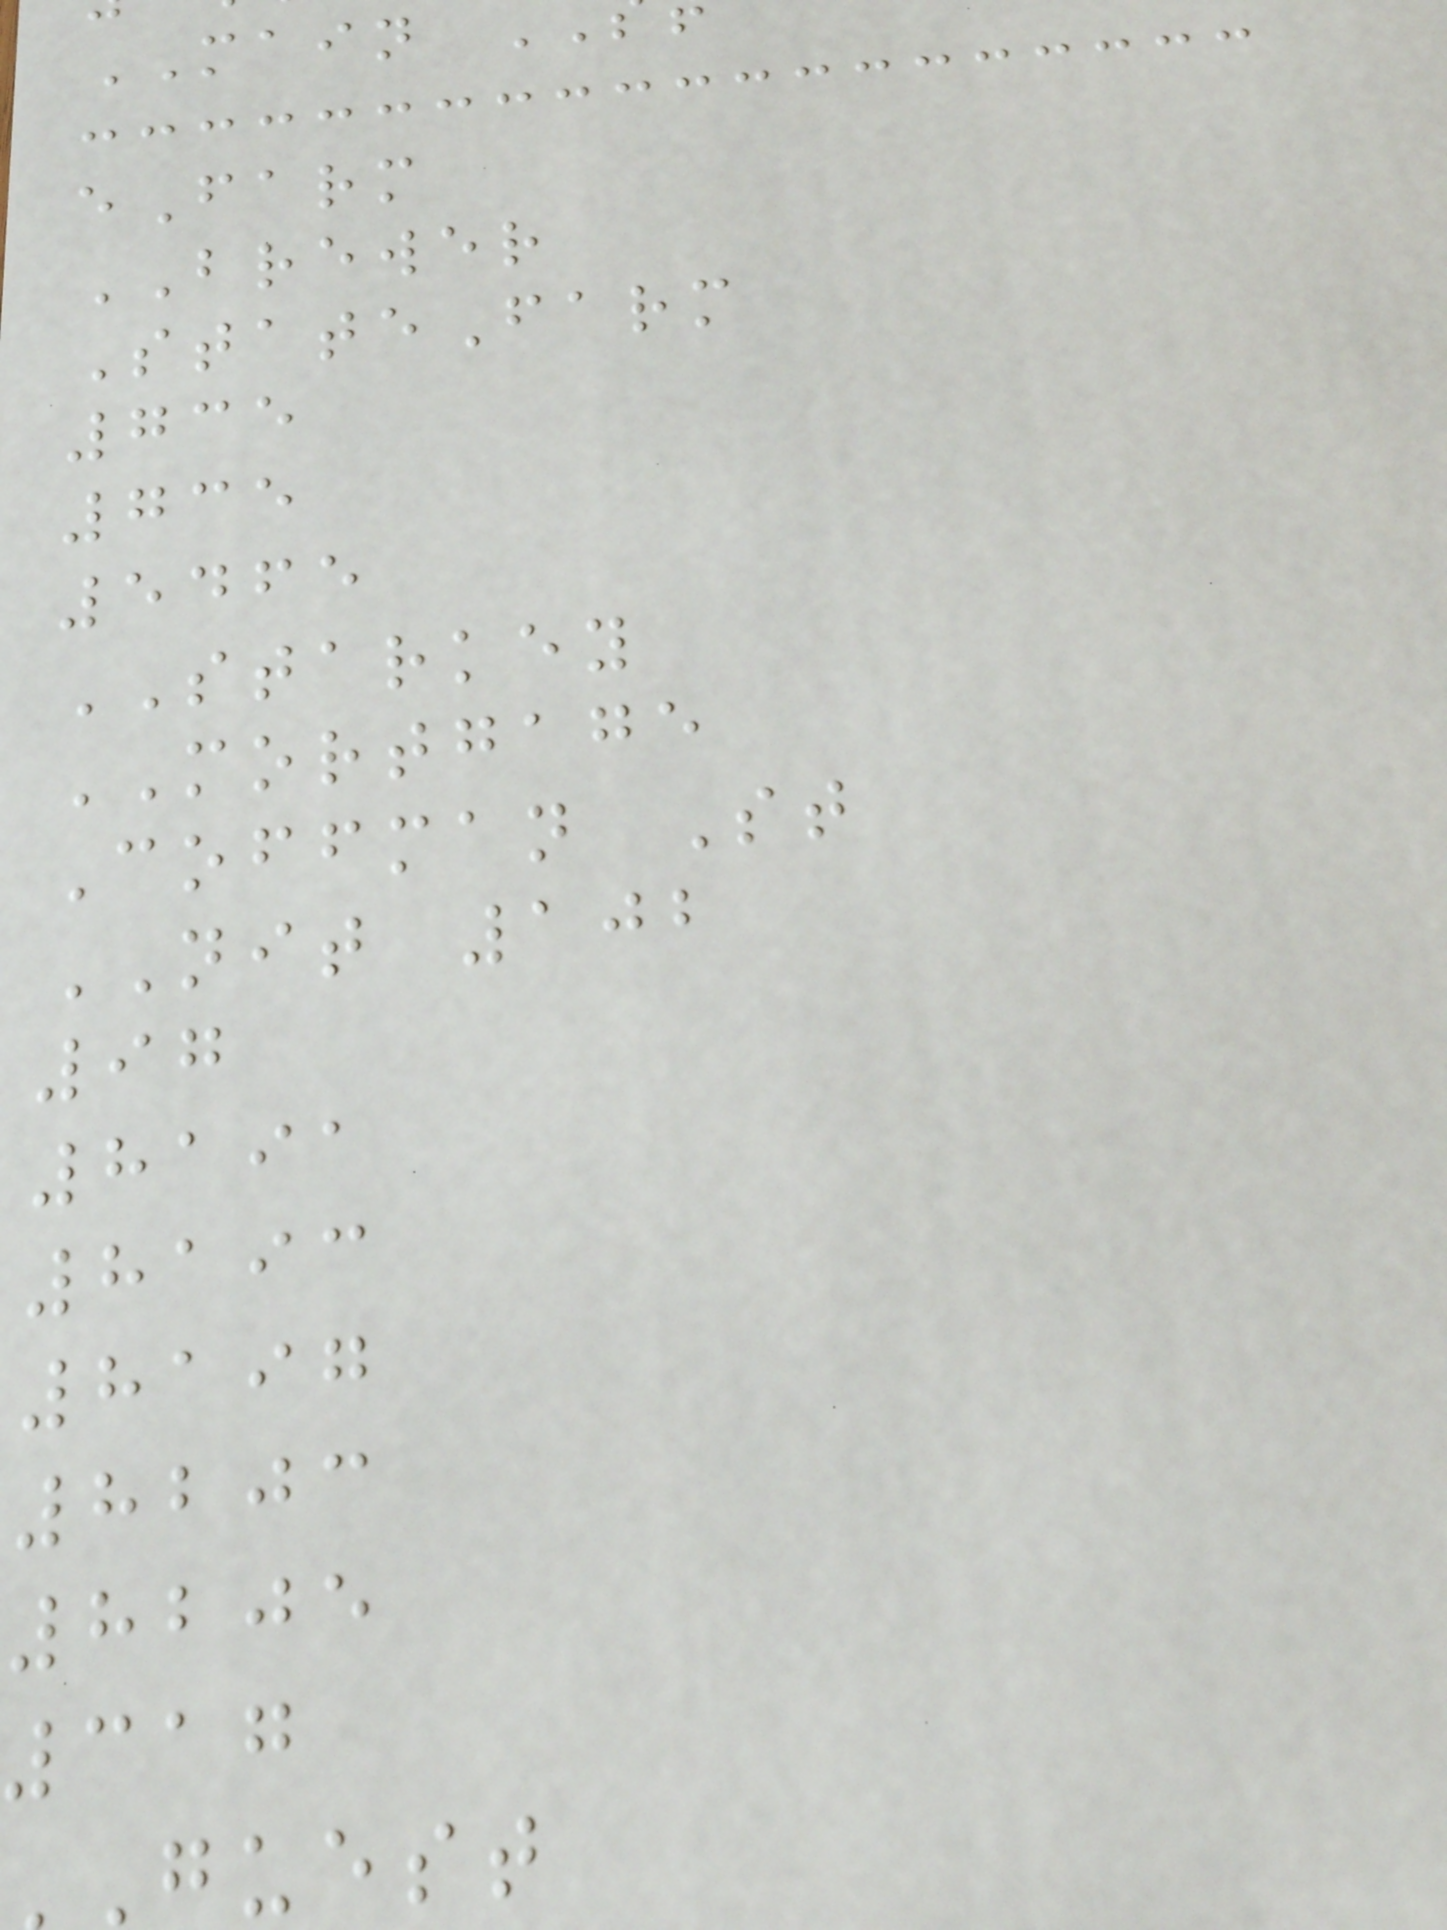MAIN
eFarm
BREWER
StateFarm
735
735
5465
STARKEY
MORTGAGE
Coffman St
NIT 102
97
8191
8193
8197
8203
8205
317
guest
